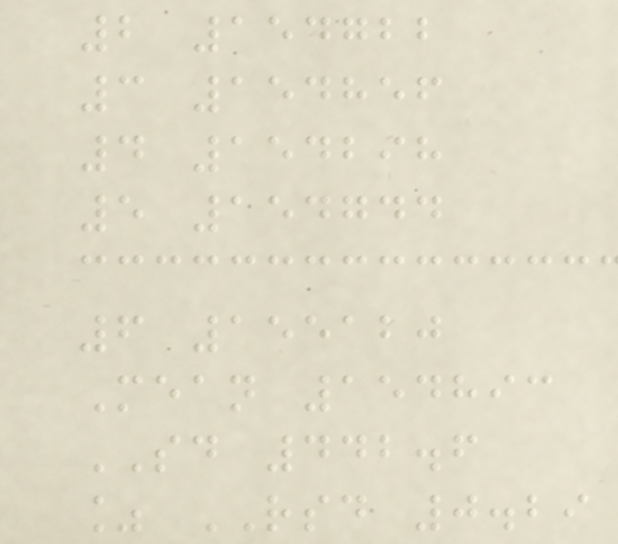2 154722
3 154856
4 154298
5 154744
6 155120
Mean 154893
SD 442.6
% RSD 0.29
